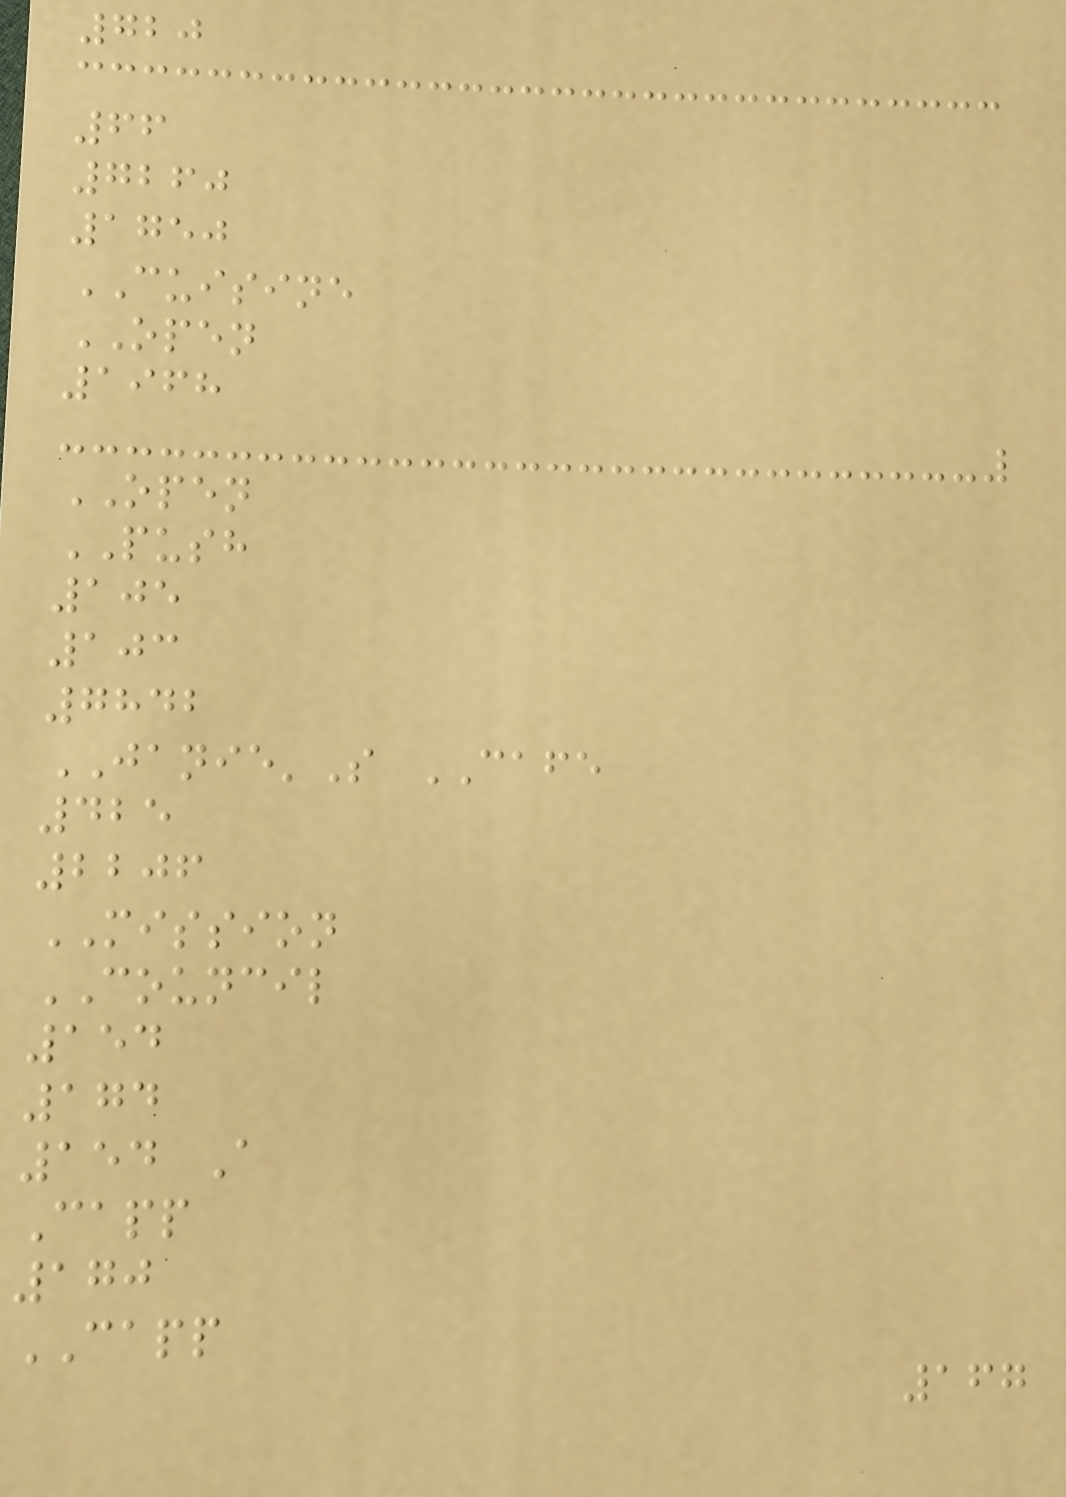720
66
7260
1750
CUISINE
OPEN
1968
OPEN
PUSH
105
103
7842
JANIE'S CAFE
425
2206
MISSION
COUNCIL
154
174
154 A
Capp
170
CAPP
167
